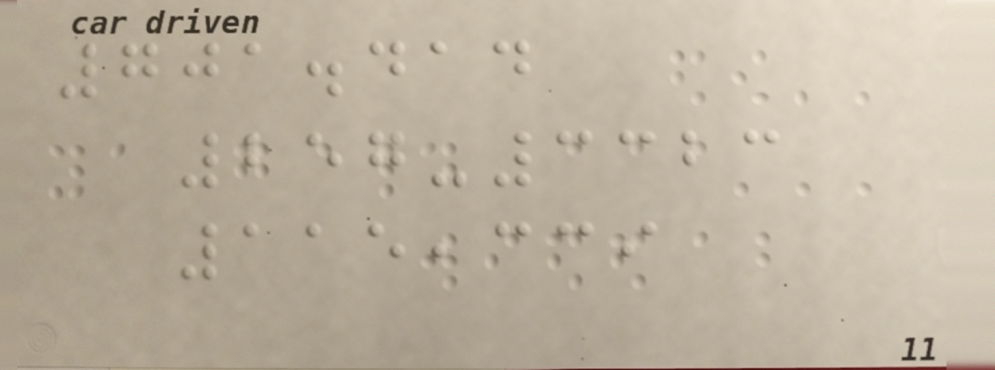701.414
257-3323
115,339
